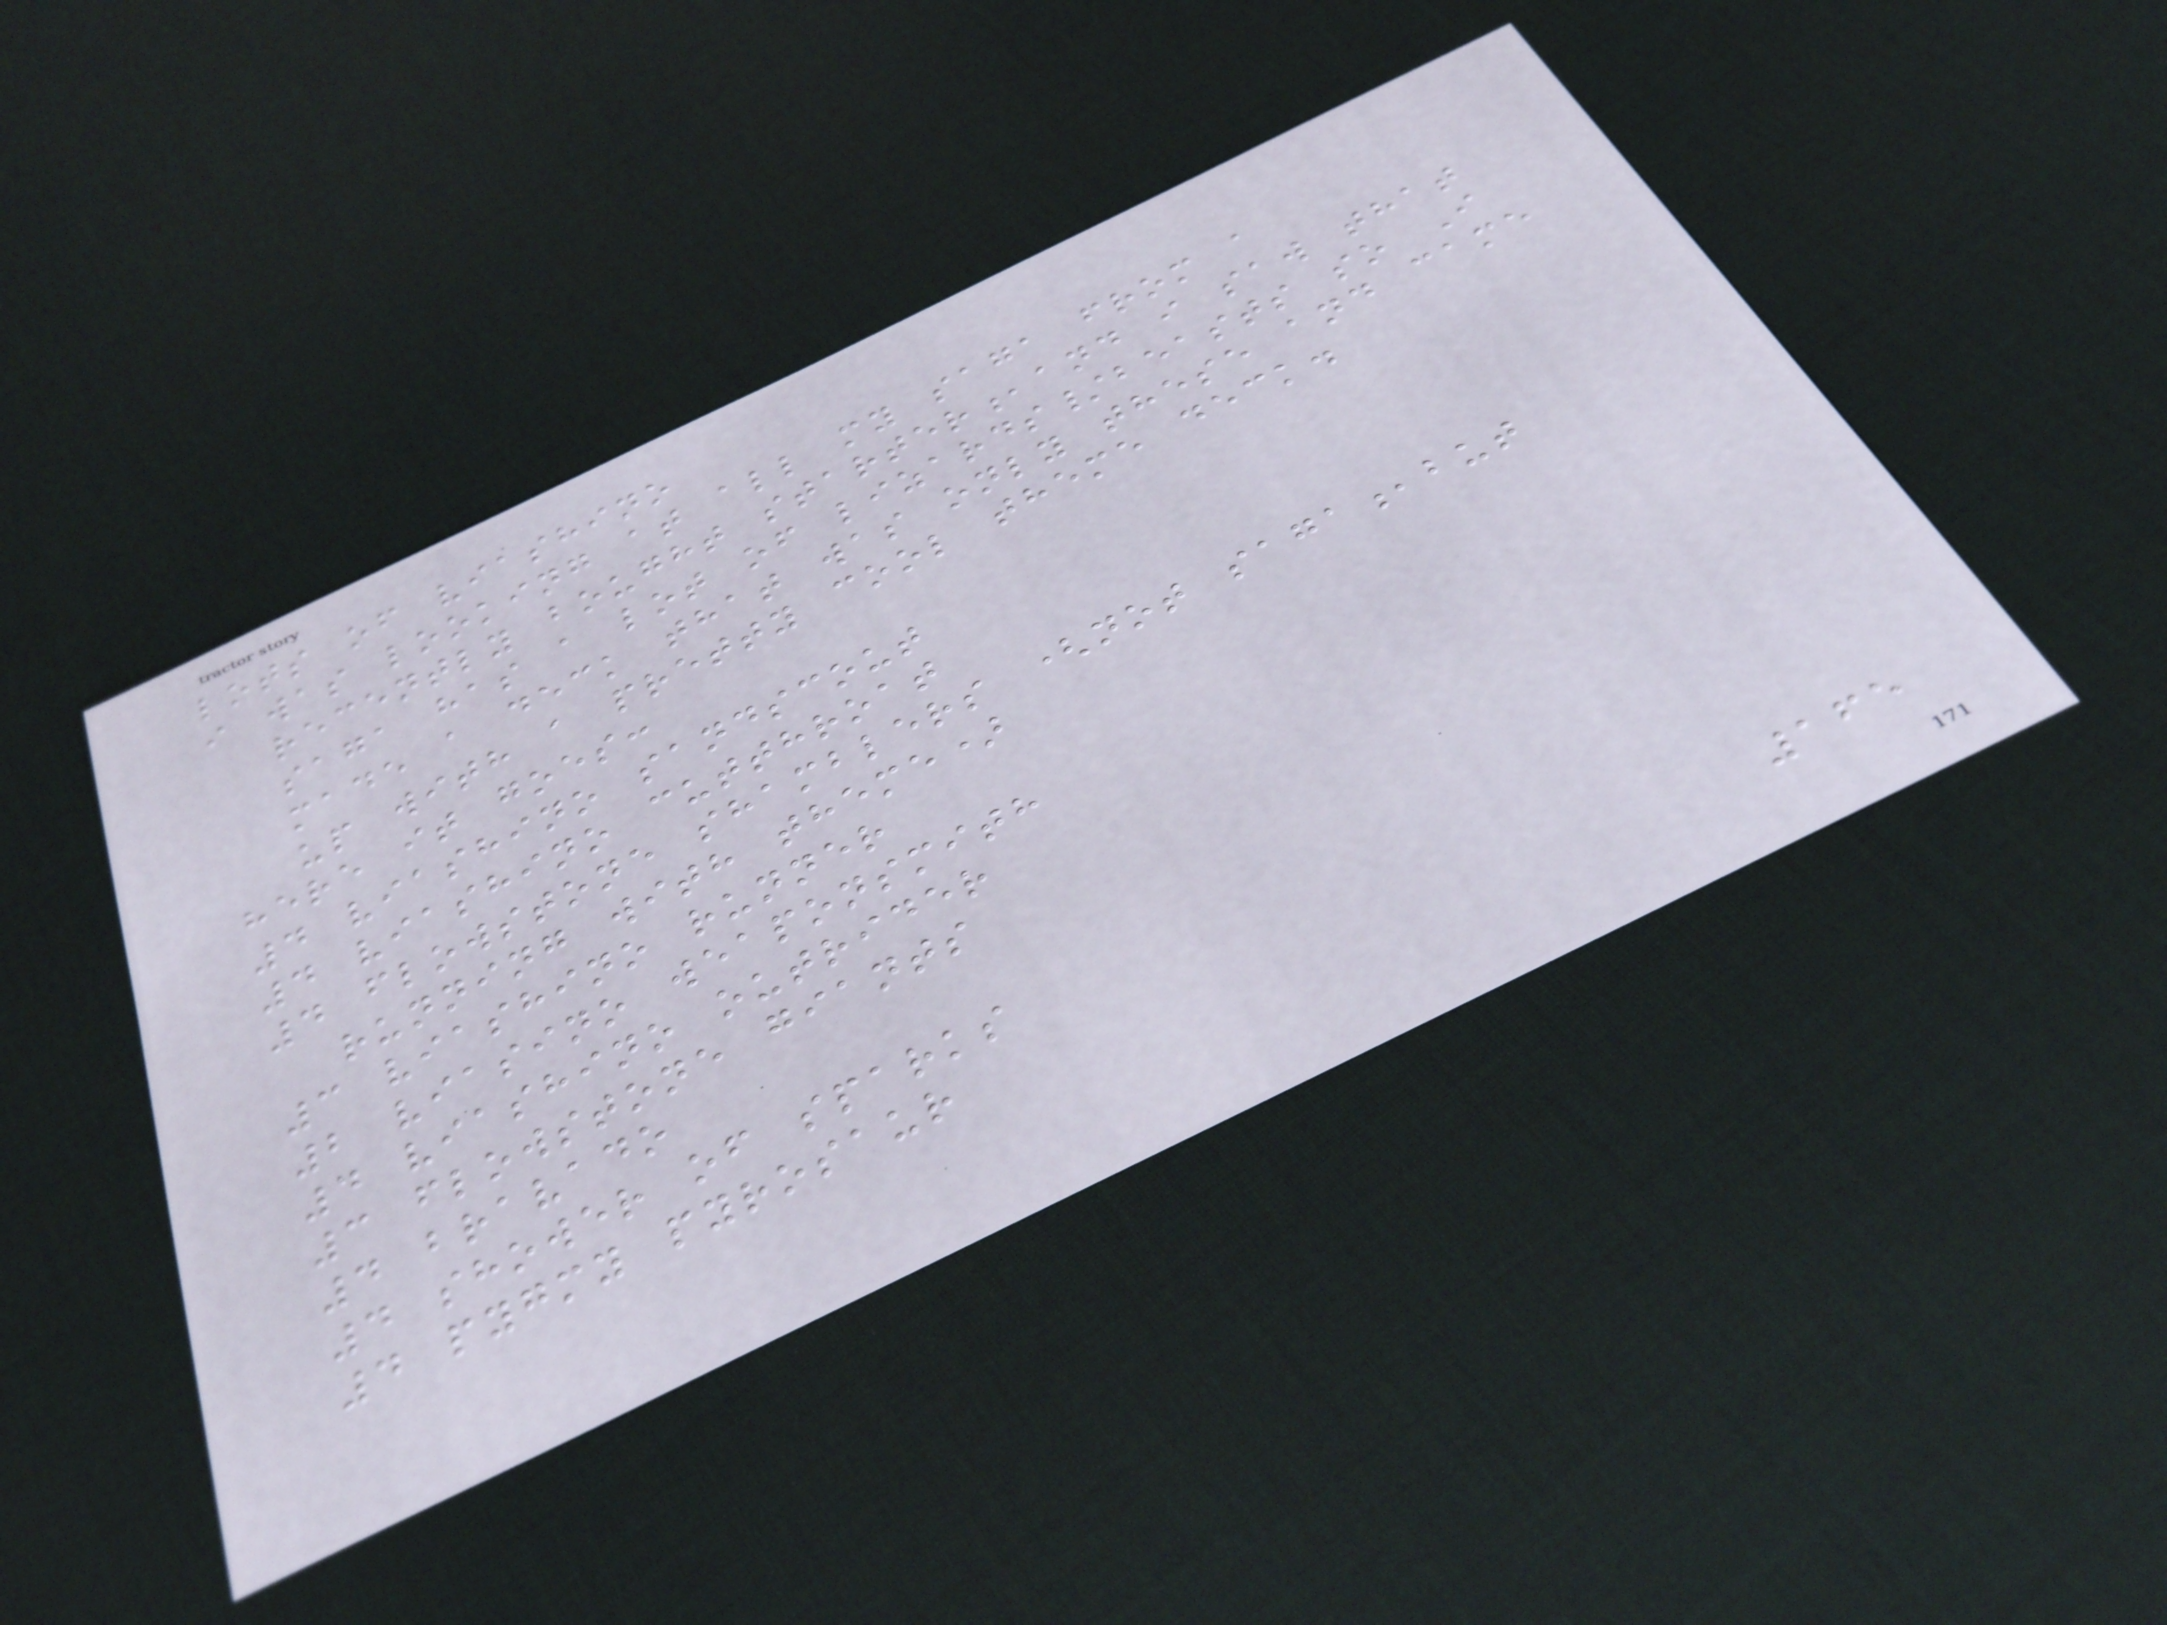lots of viashino
i was looking at all my saga from a
recently bought starter,and i saw that
saga has a lot of lizards/beasts so I
made a deck that was only these and came
up with a pretty cool theme deck.
here it goes:
4 viashino sandscout
4 viashino cutthroat
4 flowstone shamblers (not saga,but
running with theme)
3 viashino runner
2 viasino weaponsmith
4 viashino outrider
3 flowstone giants
4 bravado
4 shower of sparks
4 pygmy pyrosaur
165
